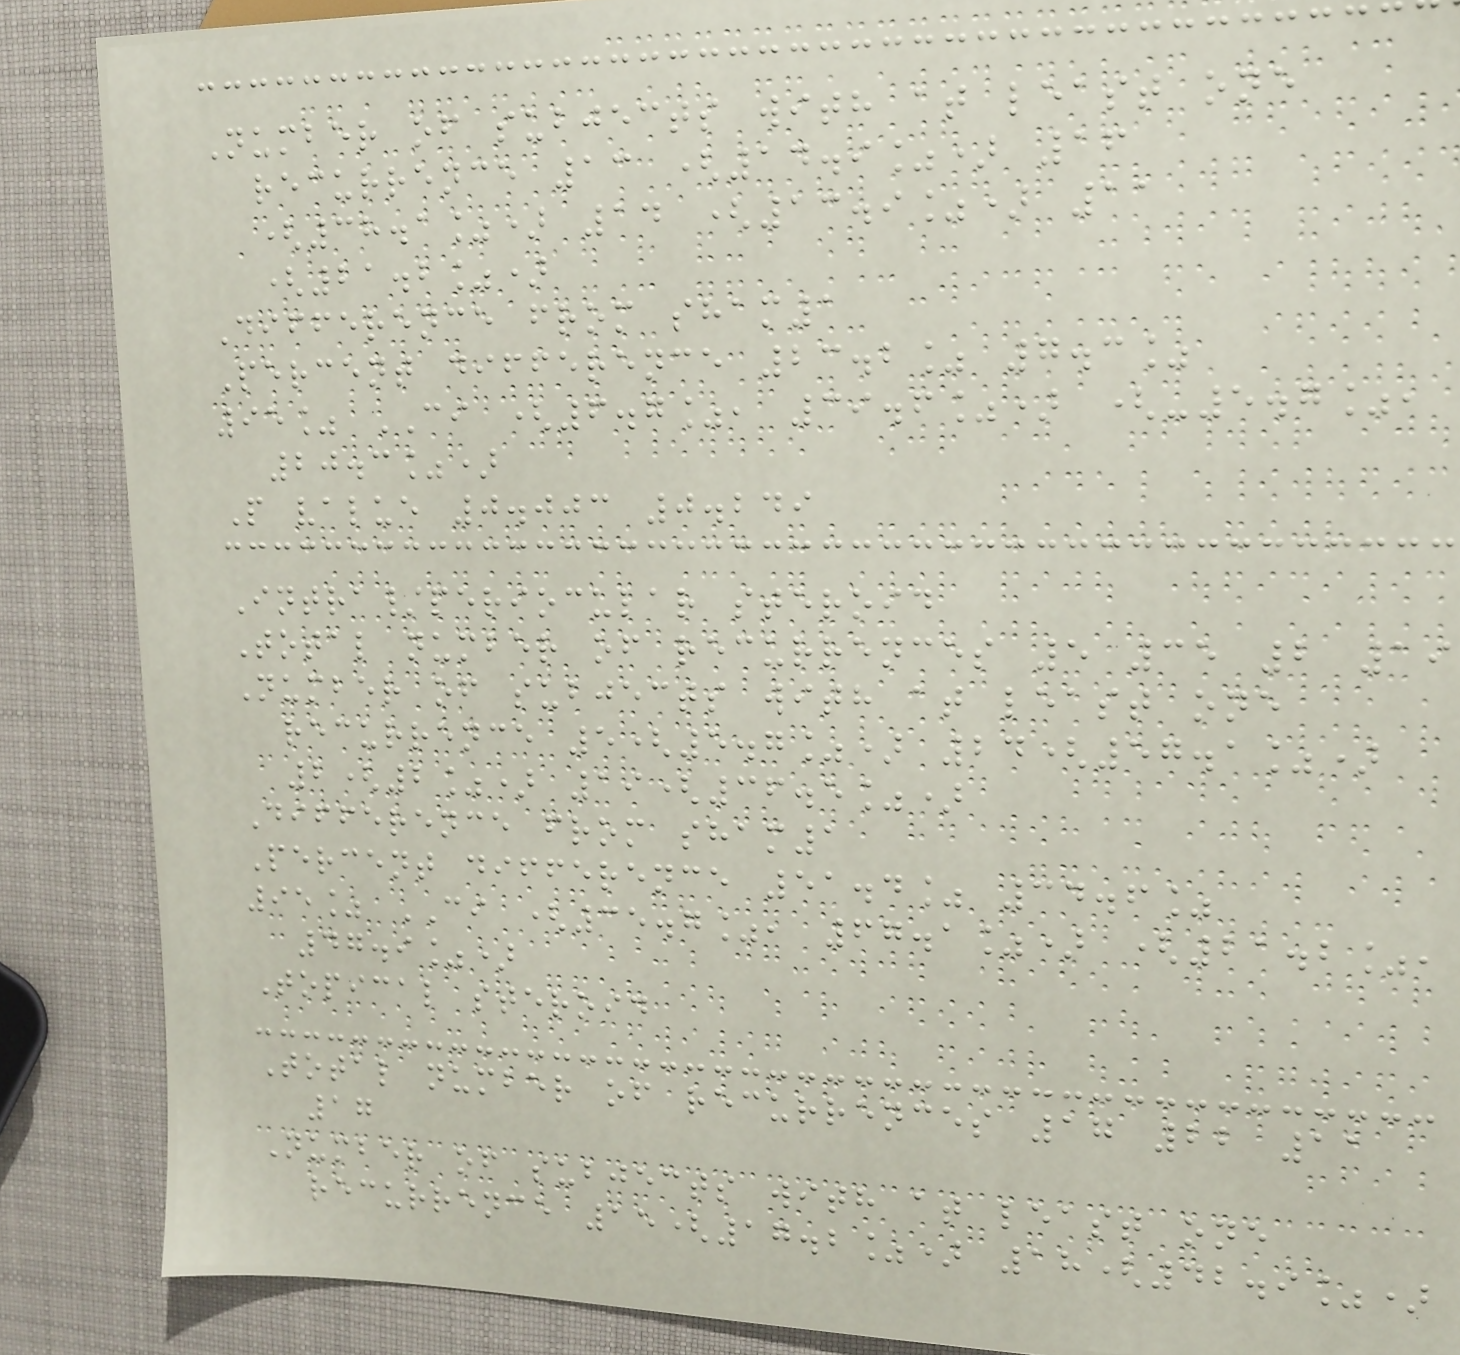Number of subjects with at least one
recurrence 13 (14.9%) 16
(38.1%) 14 (13.9%) 11
(21.2%)
Difference from sham1
Percent difference 23.2% 7.3%
95% CI (6.7%, 39.6%) (-5.7%,
20.3%)
P value 0.003 0.249
Intra/periocular steroid
Total number of recurrences 5 35 2 19
Number of subjects with at least one
recurrence 5(5.7%) 24(57.1%)
2(2%) 19(36.5%)
Difference from sham1
Percent difference 51.4% 34.6%
95% CI (35.7%, 67.1%) (21.2%,
47.9%)
Topical steroid
Total number of recurrences 17 22 11
17
Number of subjects with at least one
recurrence 15(17.2%) 18(42.9%)
